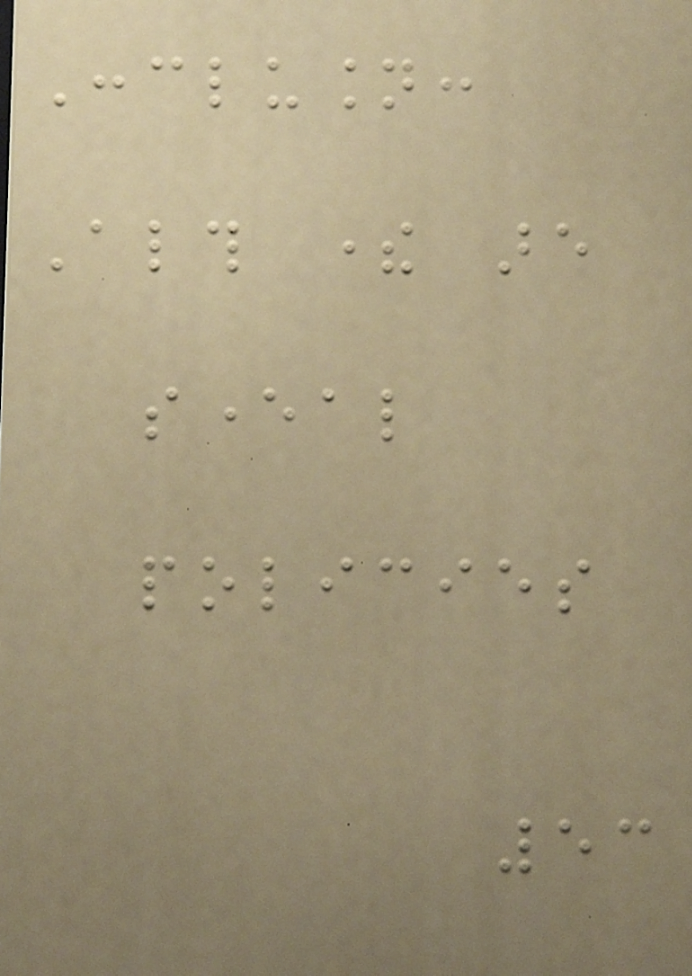Conclusion:
Although there are
several
policies
53
